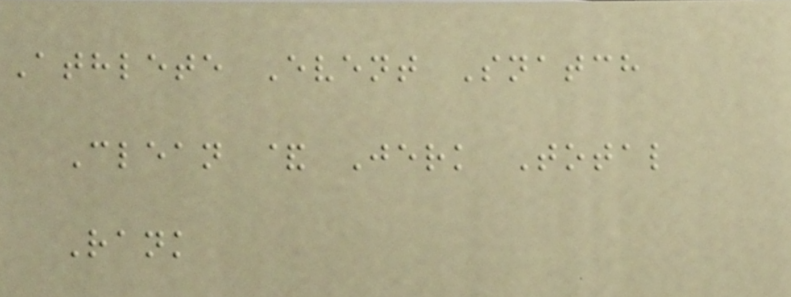Athlete Event Snatch
Clean & Jerk Total
Rank
